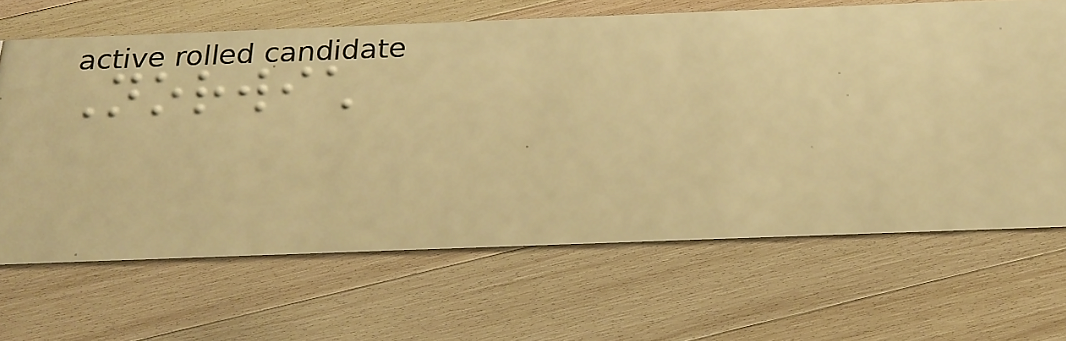Norwich
